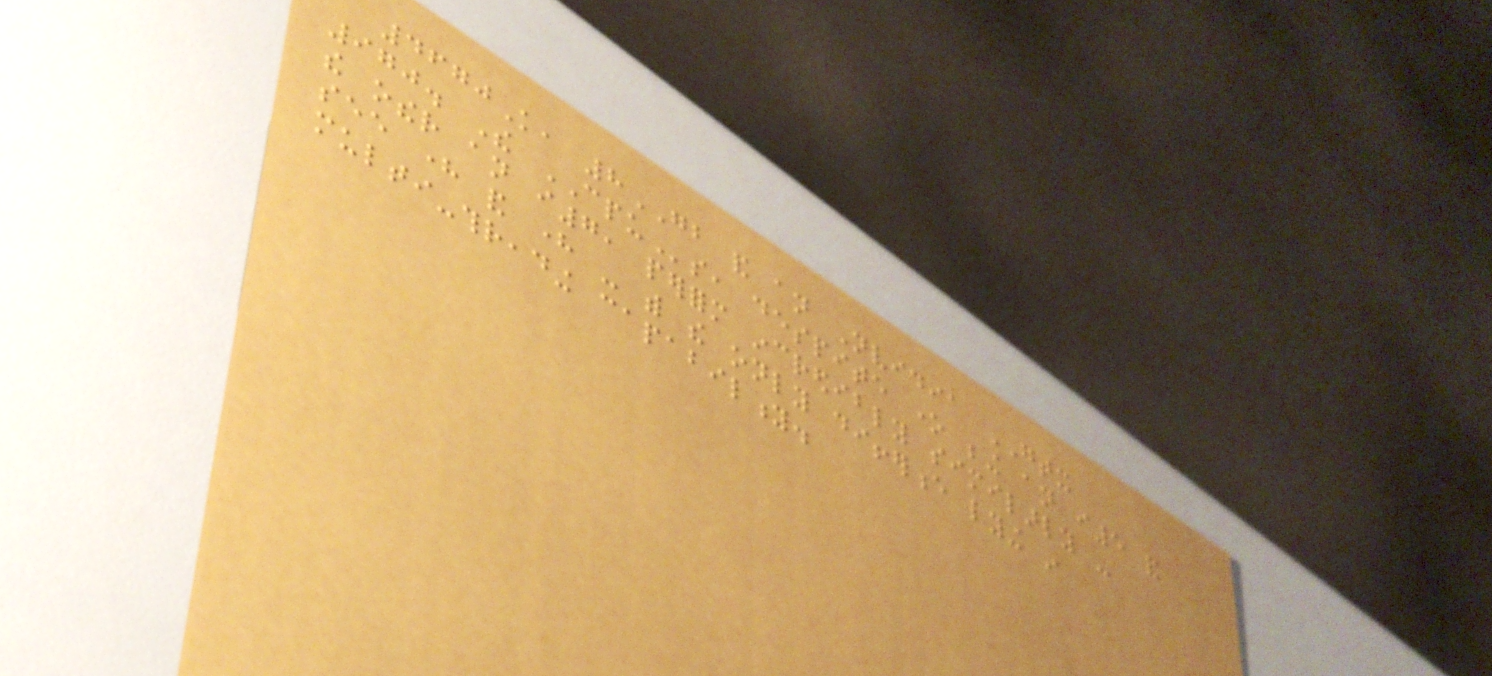4670K, 8GB and an Nvidia GTX
970. The CPUs, despite one being an i5 and
the other an i7, perform incredibly similarly -
see here and here - with the only difference lying in
multi-threading capability.
